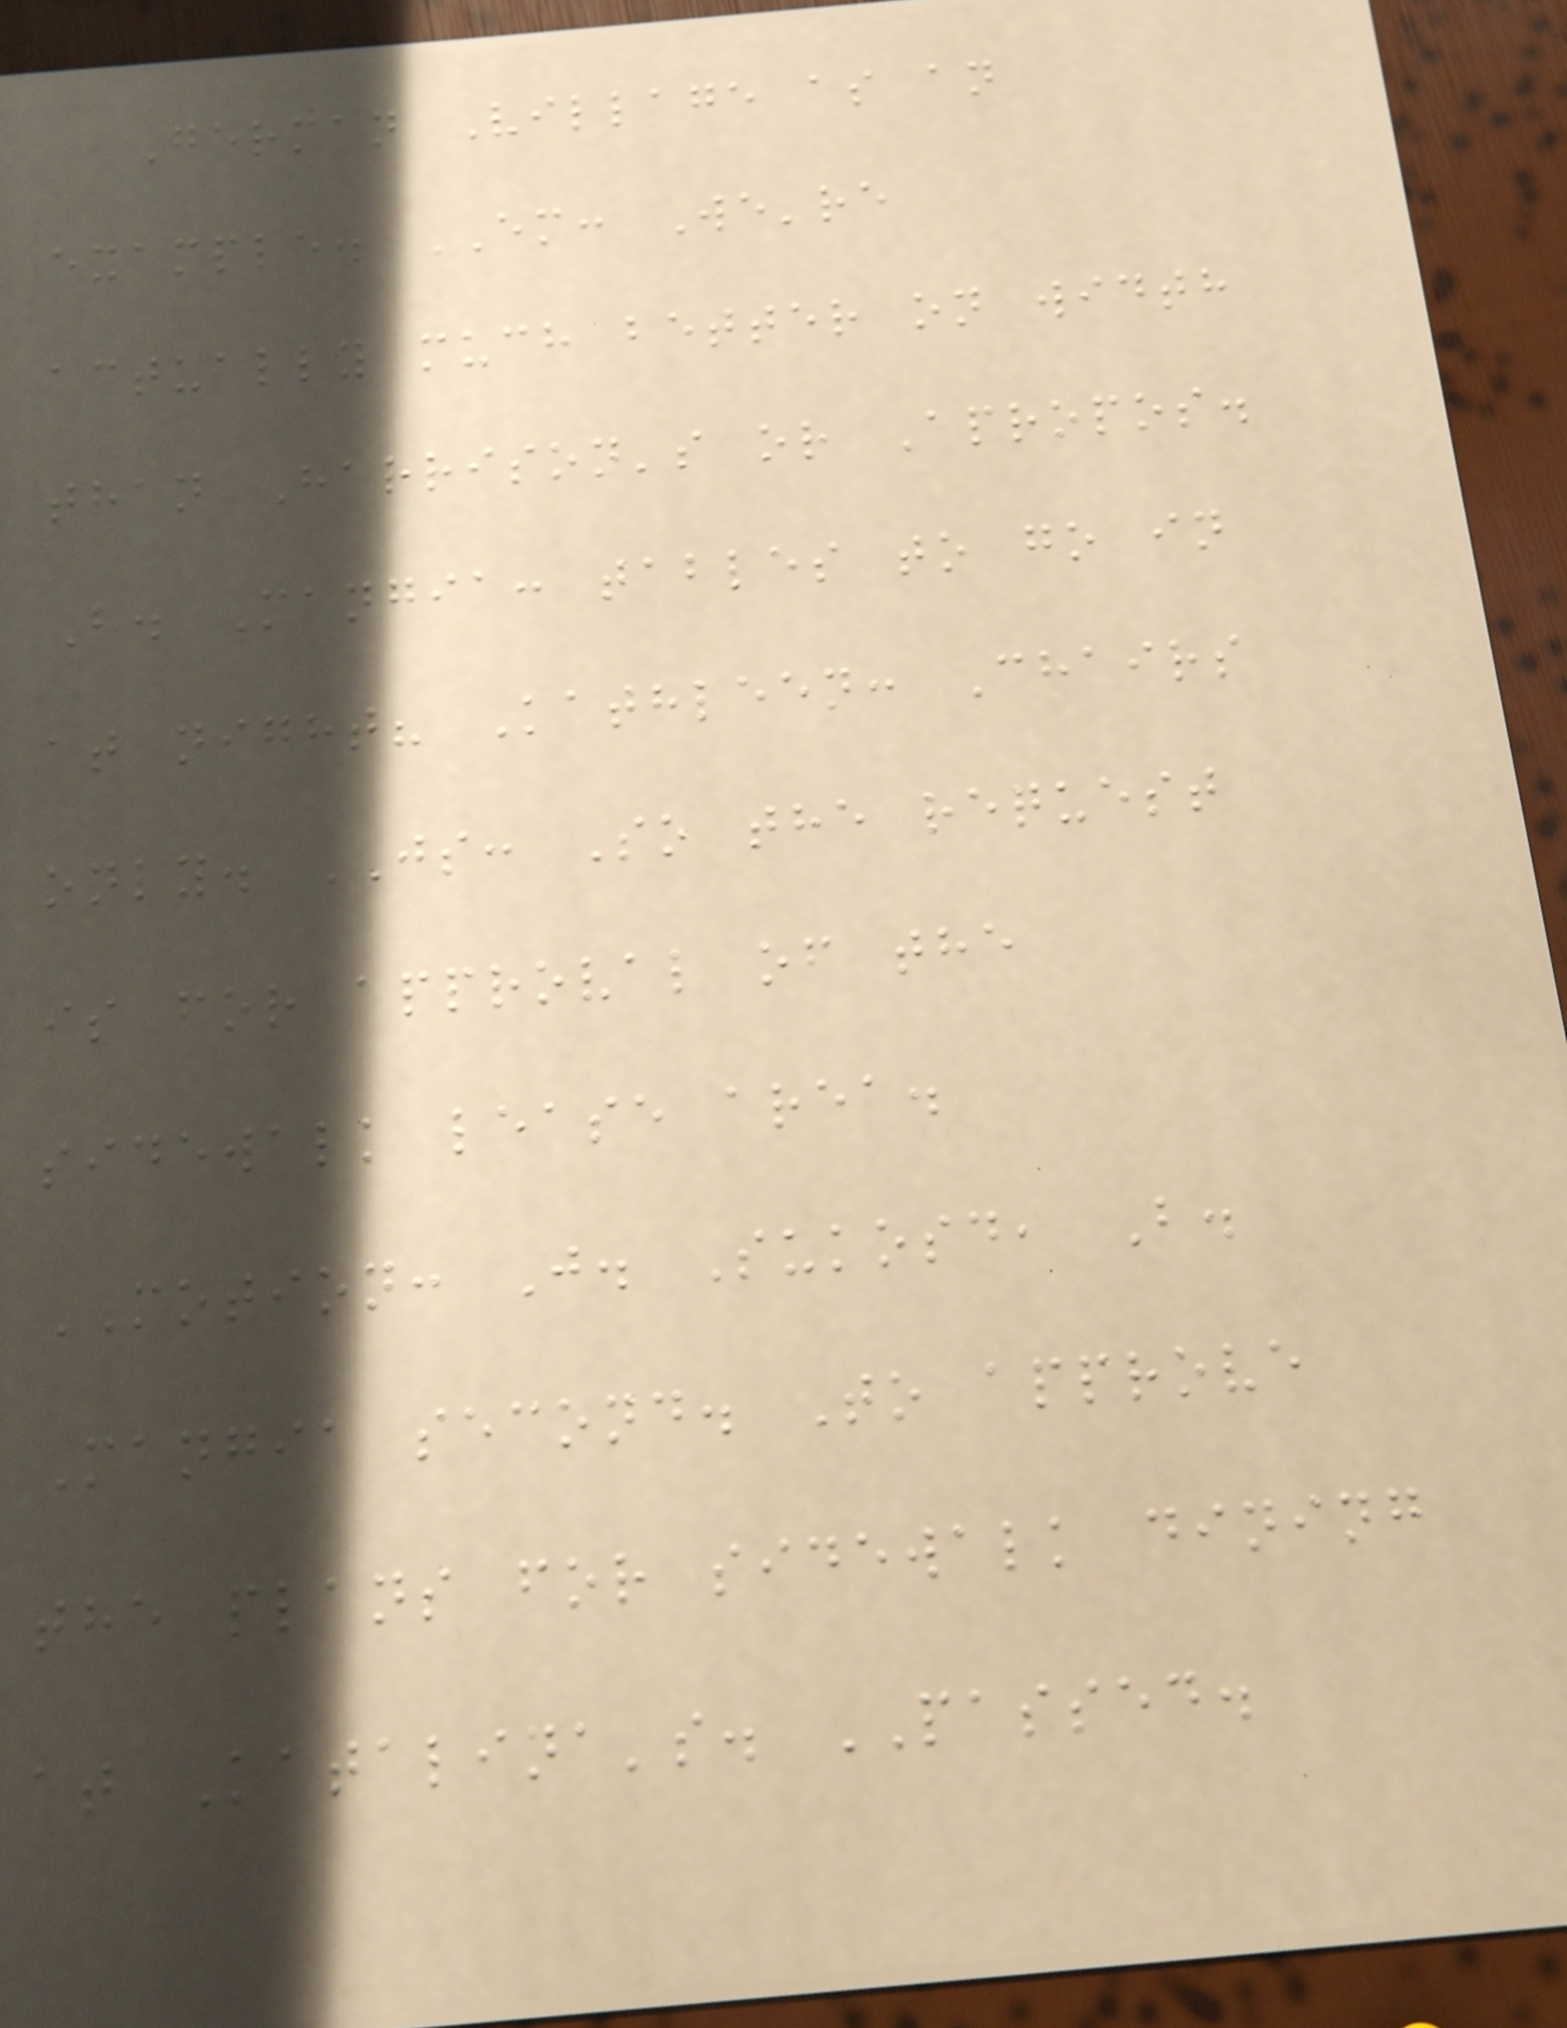German Village as an
example. EM: We're
actually much better on width
than Harrison's or Apropos.
B. Mangia: tables to go in
at night? Kathleen: Chairs
only. JS: So the request
is for approval of the
sidewalk lease area.
MOTION: J. Sukosd, B.
Mangia second. To approve
the plans for sidewalk dining
at Katalina's. PASSED.
